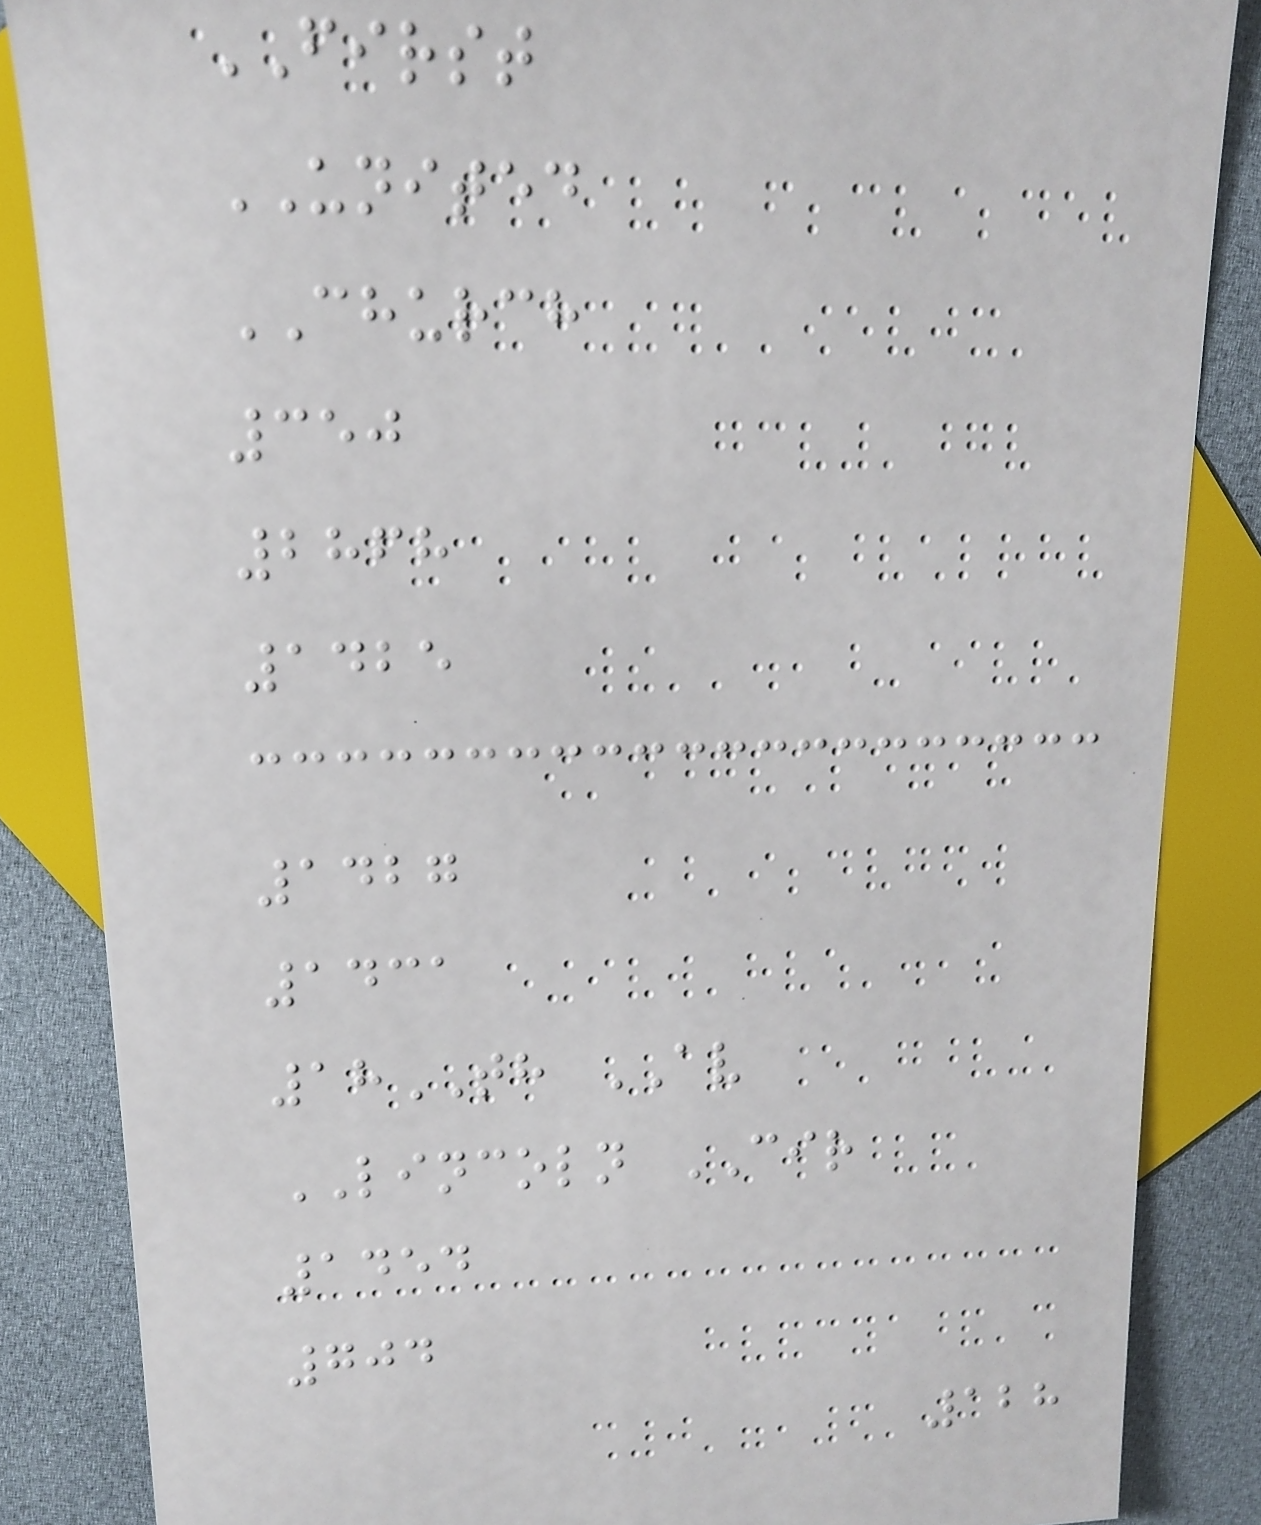FIRST
UNITED
CHURCH
350
2868
1425
1427
1431
18TH AV
LINCOLN CIR
1454
704
128
